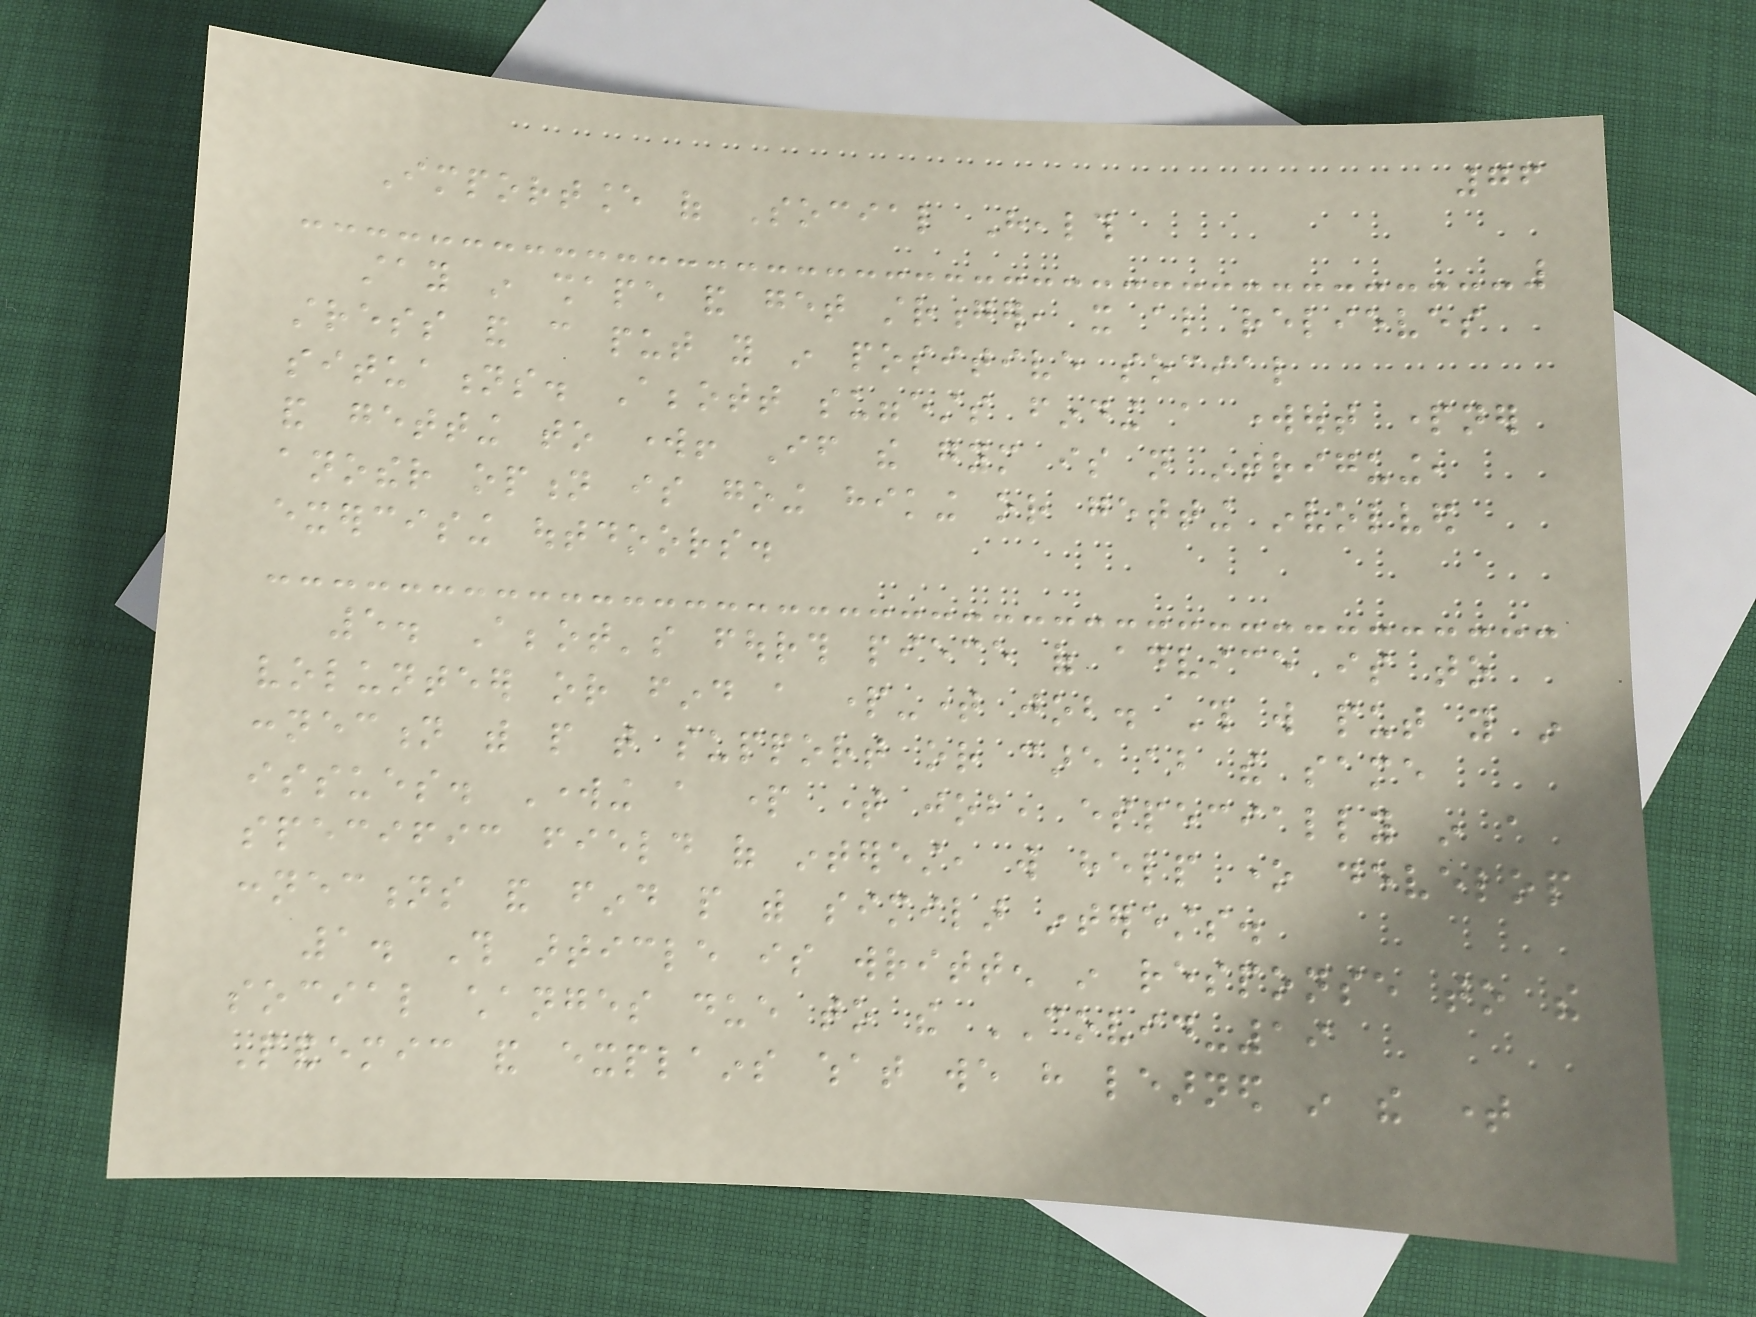76
Importance of Social Health
stay in shape and get stronger, it also relieves
stress and can put you in positive social
situations. Abbott suggests finding a workout partner
and getting to work! If the gym is not intriguing,
another option is going hiking or getting involved
exercising outdoors.
5. Abbot's fourth piece of advice is to
volunteer or find a part-time job. This will put you in
connection with people that support or care about the same
issues. Working a part time job, especially in a
specific field of interest, will help one develop
connections and find people with similar interests.
1. This article is written in response to the
social changes due to the COVID-19
Pandemic and explains what we have learned in the time
